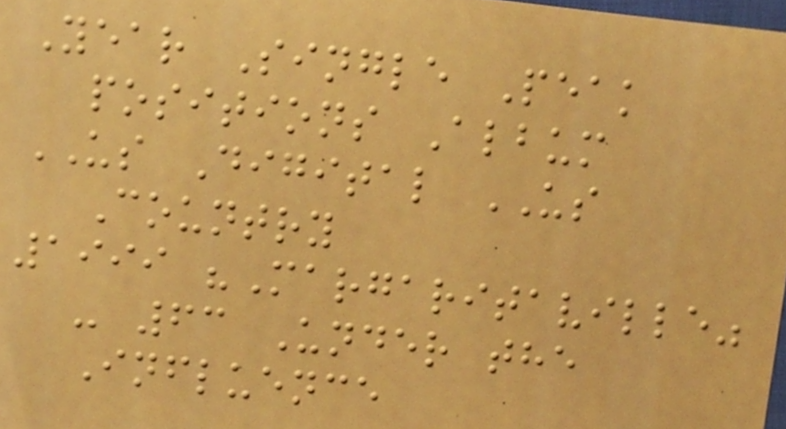Year Single Peak
positions Album
US Digital US
Country
1999 "Margaritaville"
- 63 Under the
Influence
